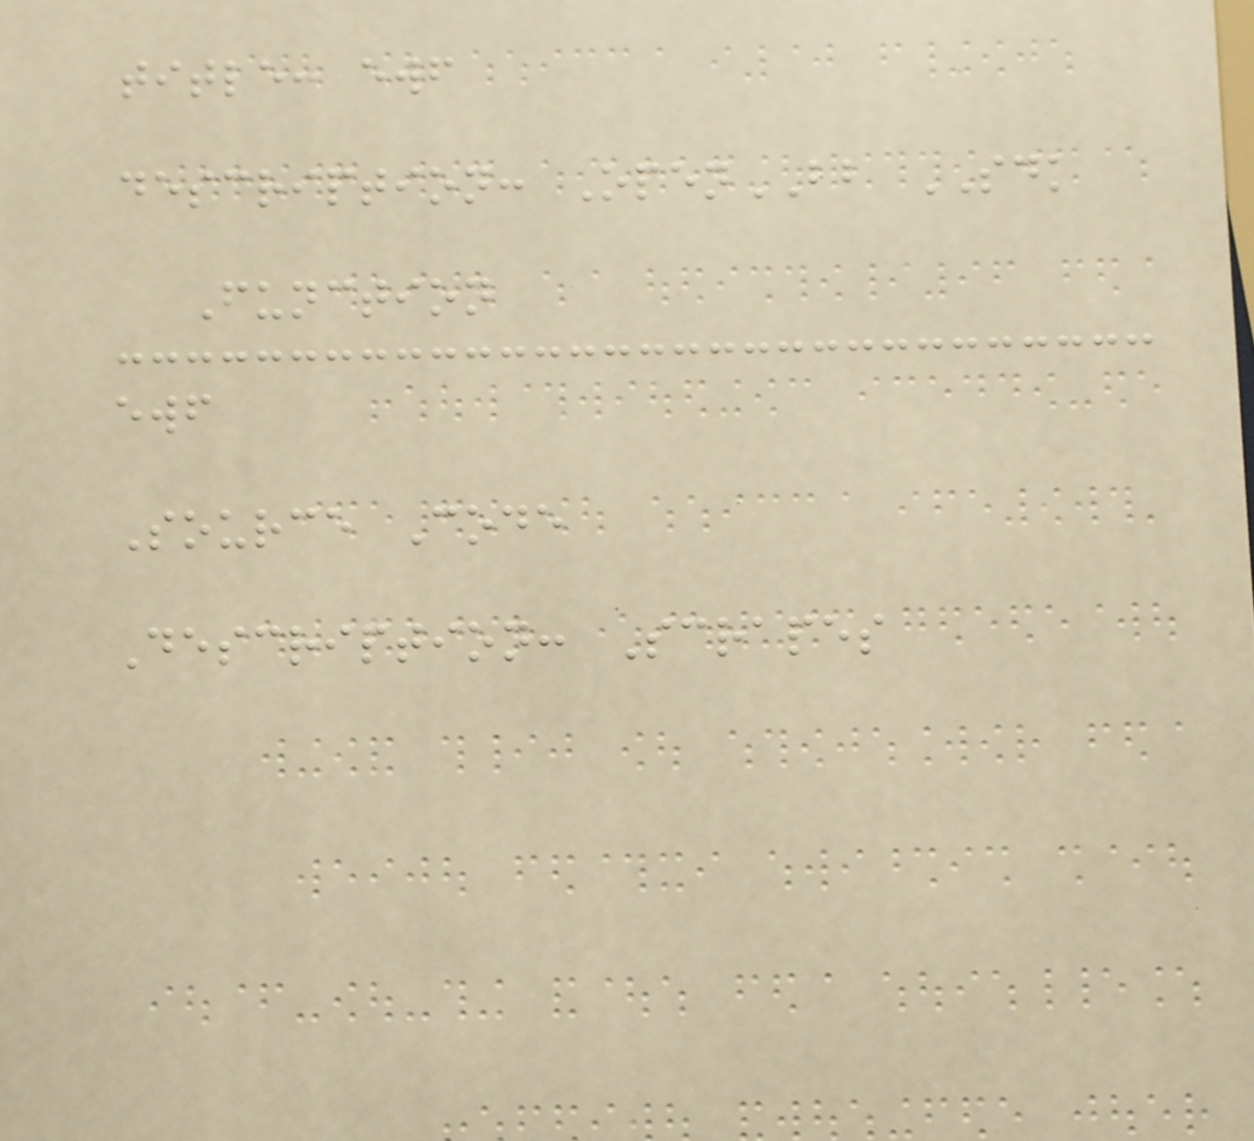title: ewf
description: OpenBB SDK
Function
ewf
Source Code
Description: Scrapes
